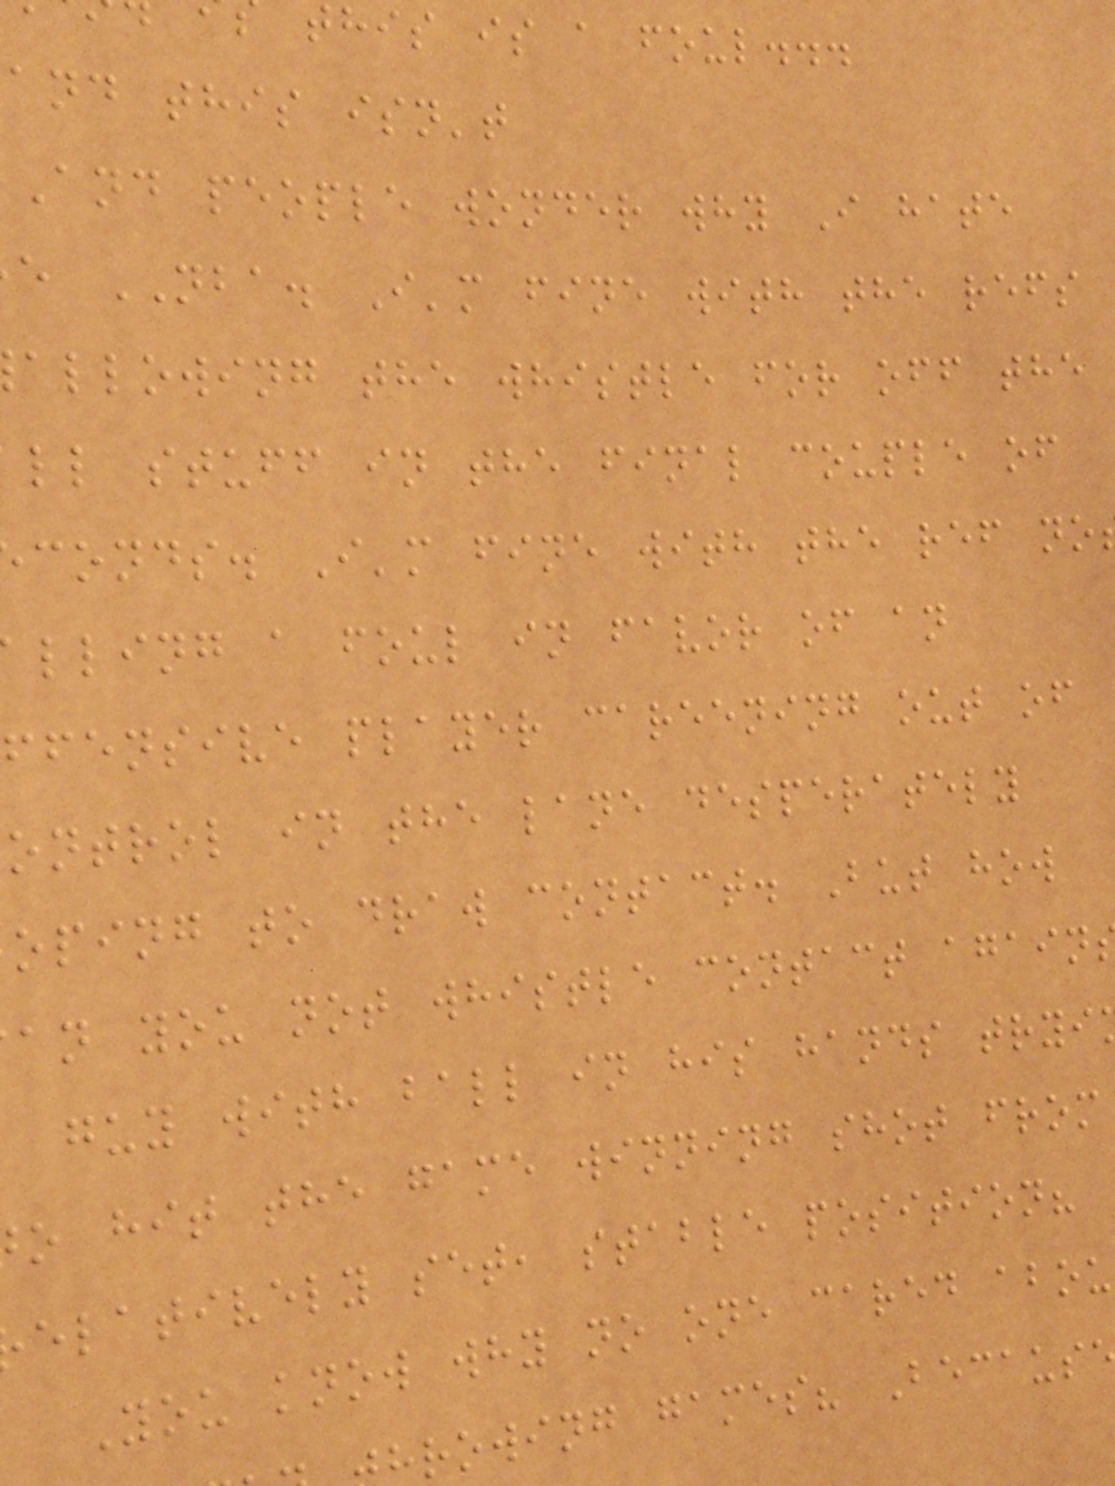this is a foul...
and this isn't
And people wonder why I hate
e NBA. I'm fine with the refs
allowing the whistle for off the
ll stuff in the final couple of
conds. I'm fine with the ref no
lling a foul in favor of an
ffensive player careening out of
ontrol in the lane desperately
oping to draw contact. But how
an you not whistle contact again
guy with ball in his hands tryi
o hit the game winning shot from
elatively set, stable position?
You know why no one cared abou
rowing games? Becaus
